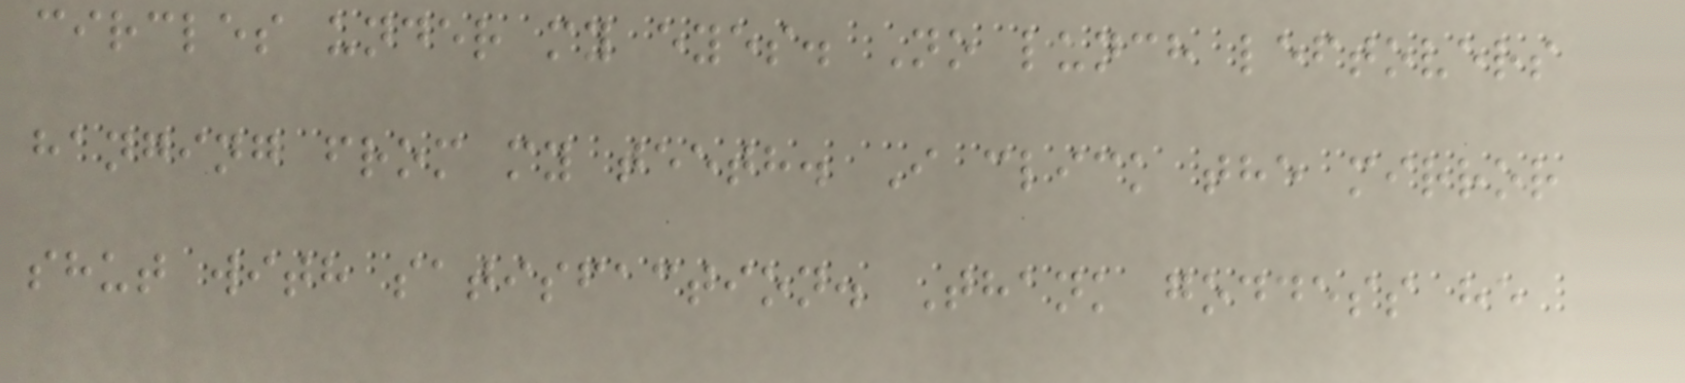circles under my eyes. No lunch leftovers
hanging from my teeth. I click the mirror
shut with satisfaction. Thank goddess he
